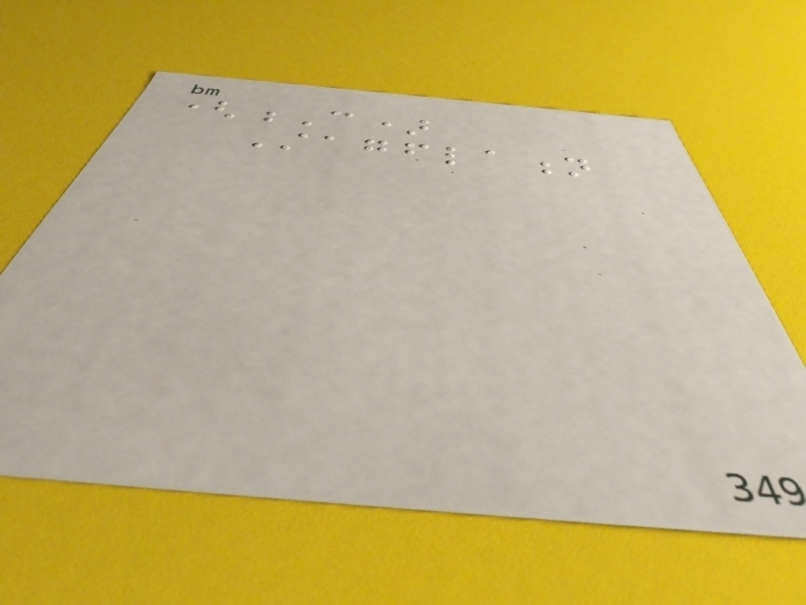(C)
Stagflation
